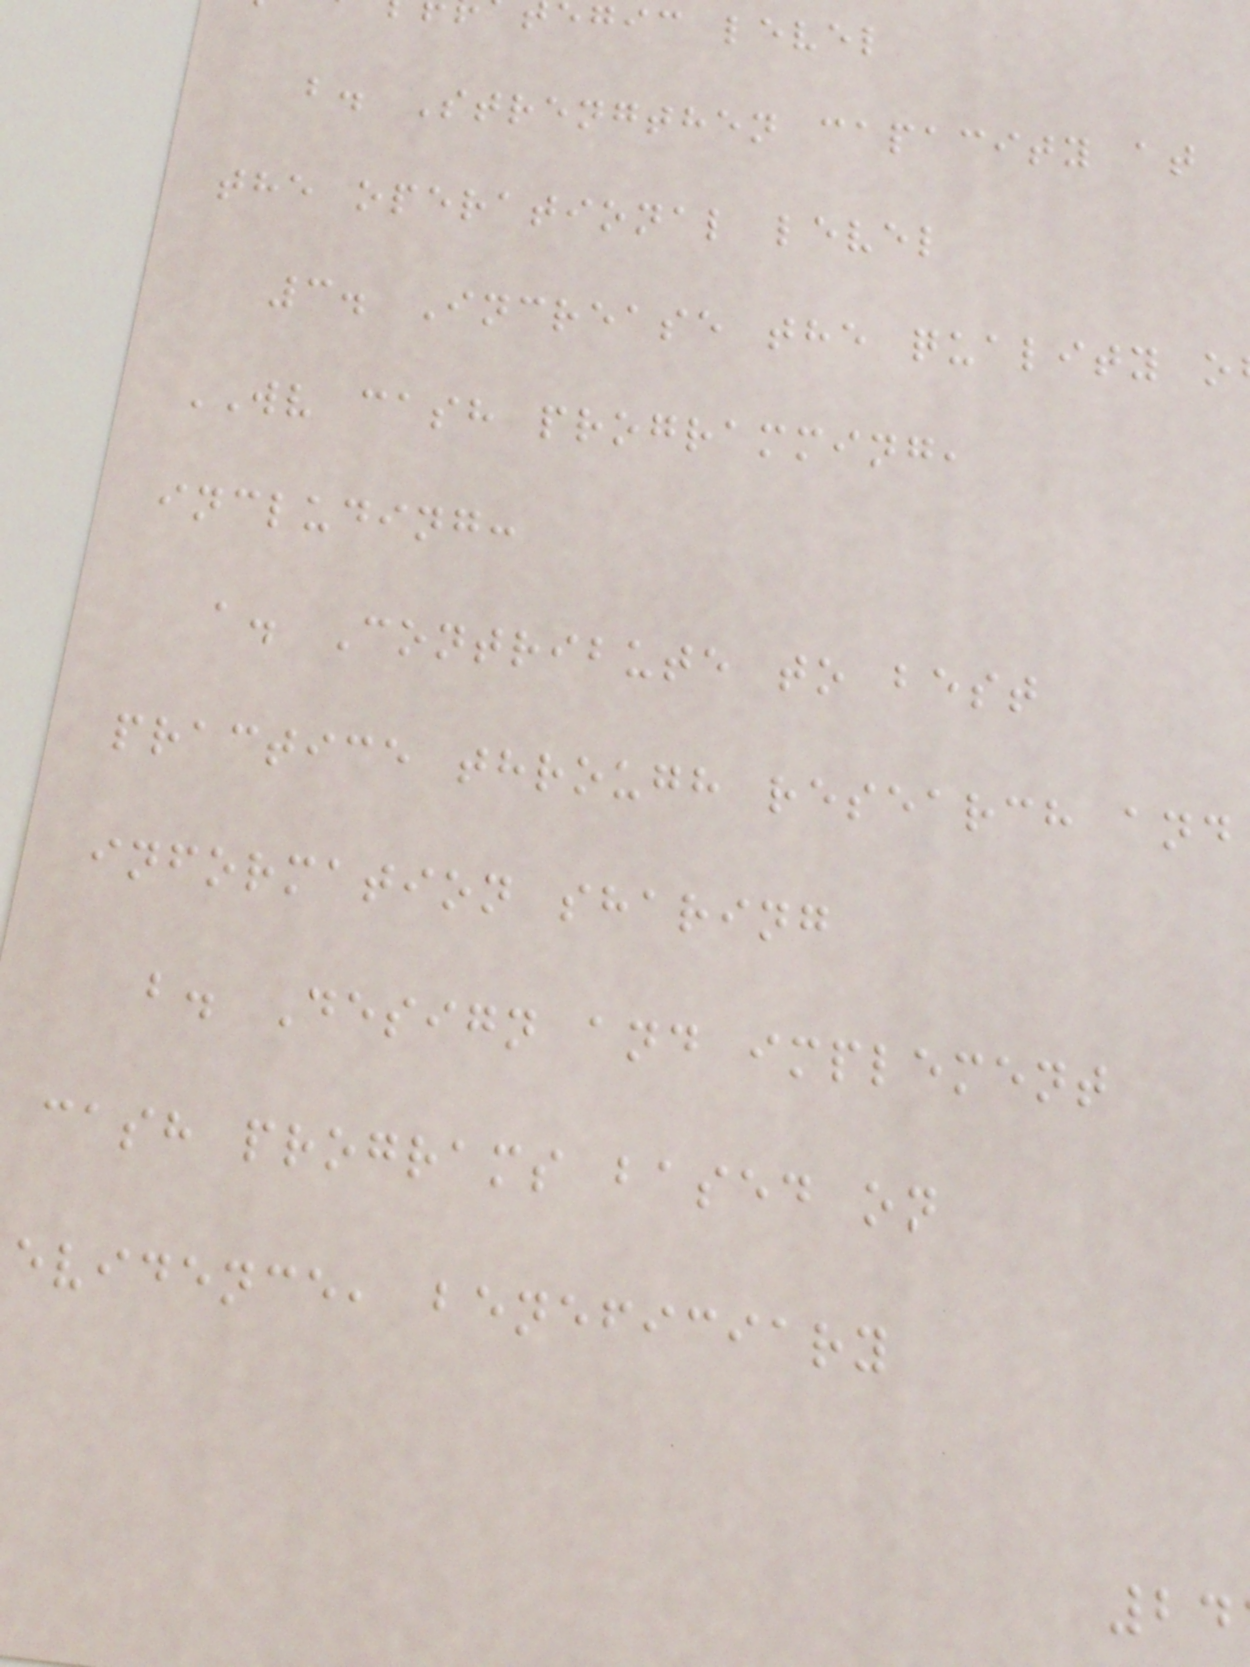egic level
b. Strengthen capacity at
the operational level
3. Increase the quality o
WV cash programming,
including:
a. Contribute to best
practice through research and
information sharing
b. Design and implement
cash programs based on
evidence, beneficiary
